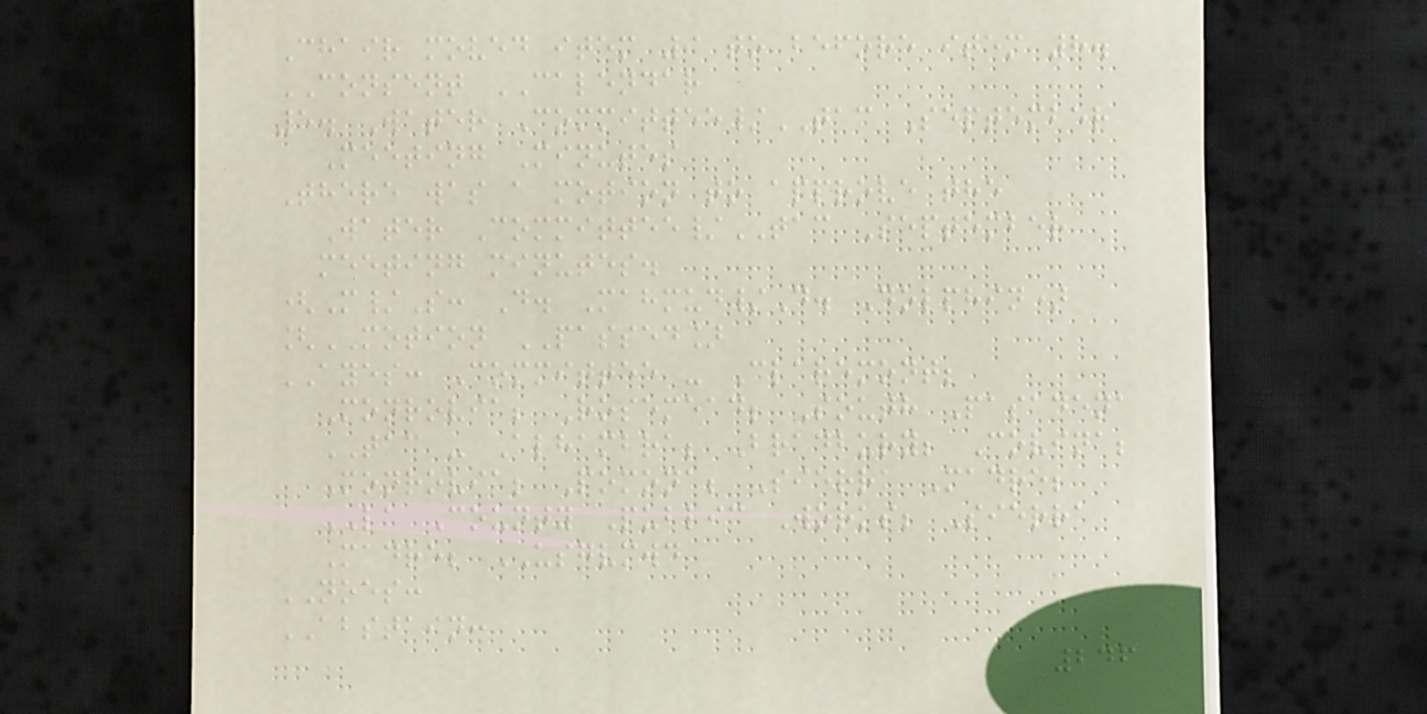Chair moved item 9 to before item 8.
CONSENT CALENDAR
5. Water Committee/TAC September
Meeting Minutes
There was a motion to approve the
Water Committee/TAC September
meeting minutes.
(M/S: D. Mahmud/D. Dolphin)
[MOTION PASSED]
AYES: Committee - Claremont;
Monrovia; Rosemead; South Pasadena
TAC - Alhambra; Bradbury; Covina;
Monrovia; Pomona; Sierra Madre;
LA County Public Works; Sierra
Madre; USGVMWD
NOES:
ABSTAIN:
246
